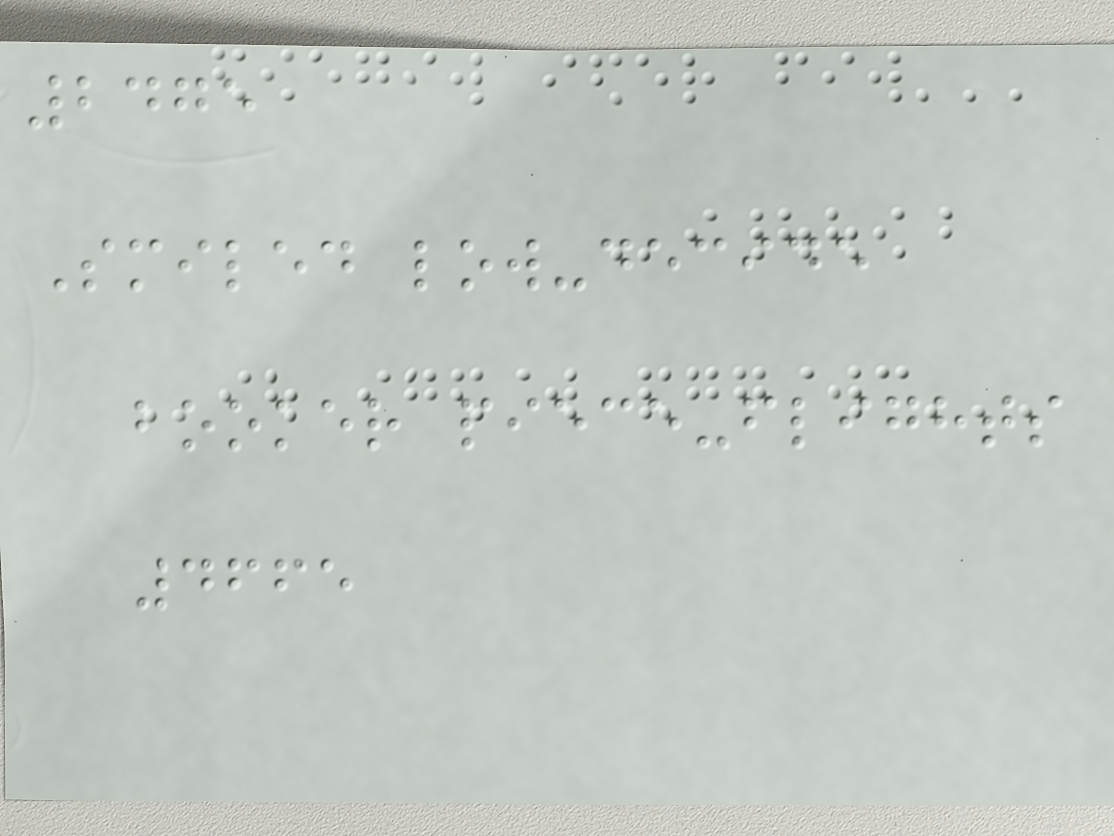2475
Smiled low-decide
booker piece-flights
4665
